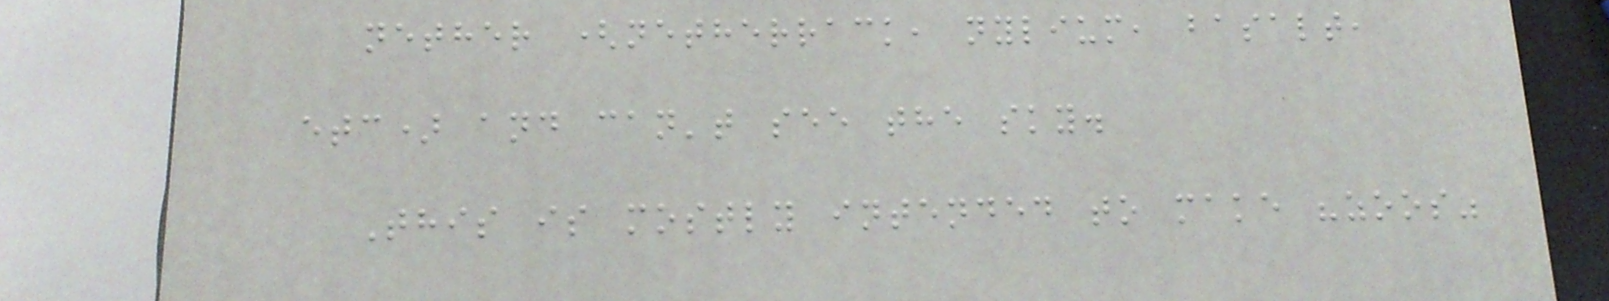nether (netherrack, nylium, basalt,
etc) and can't see the sky.
This is mostly intended to make "zoos"
